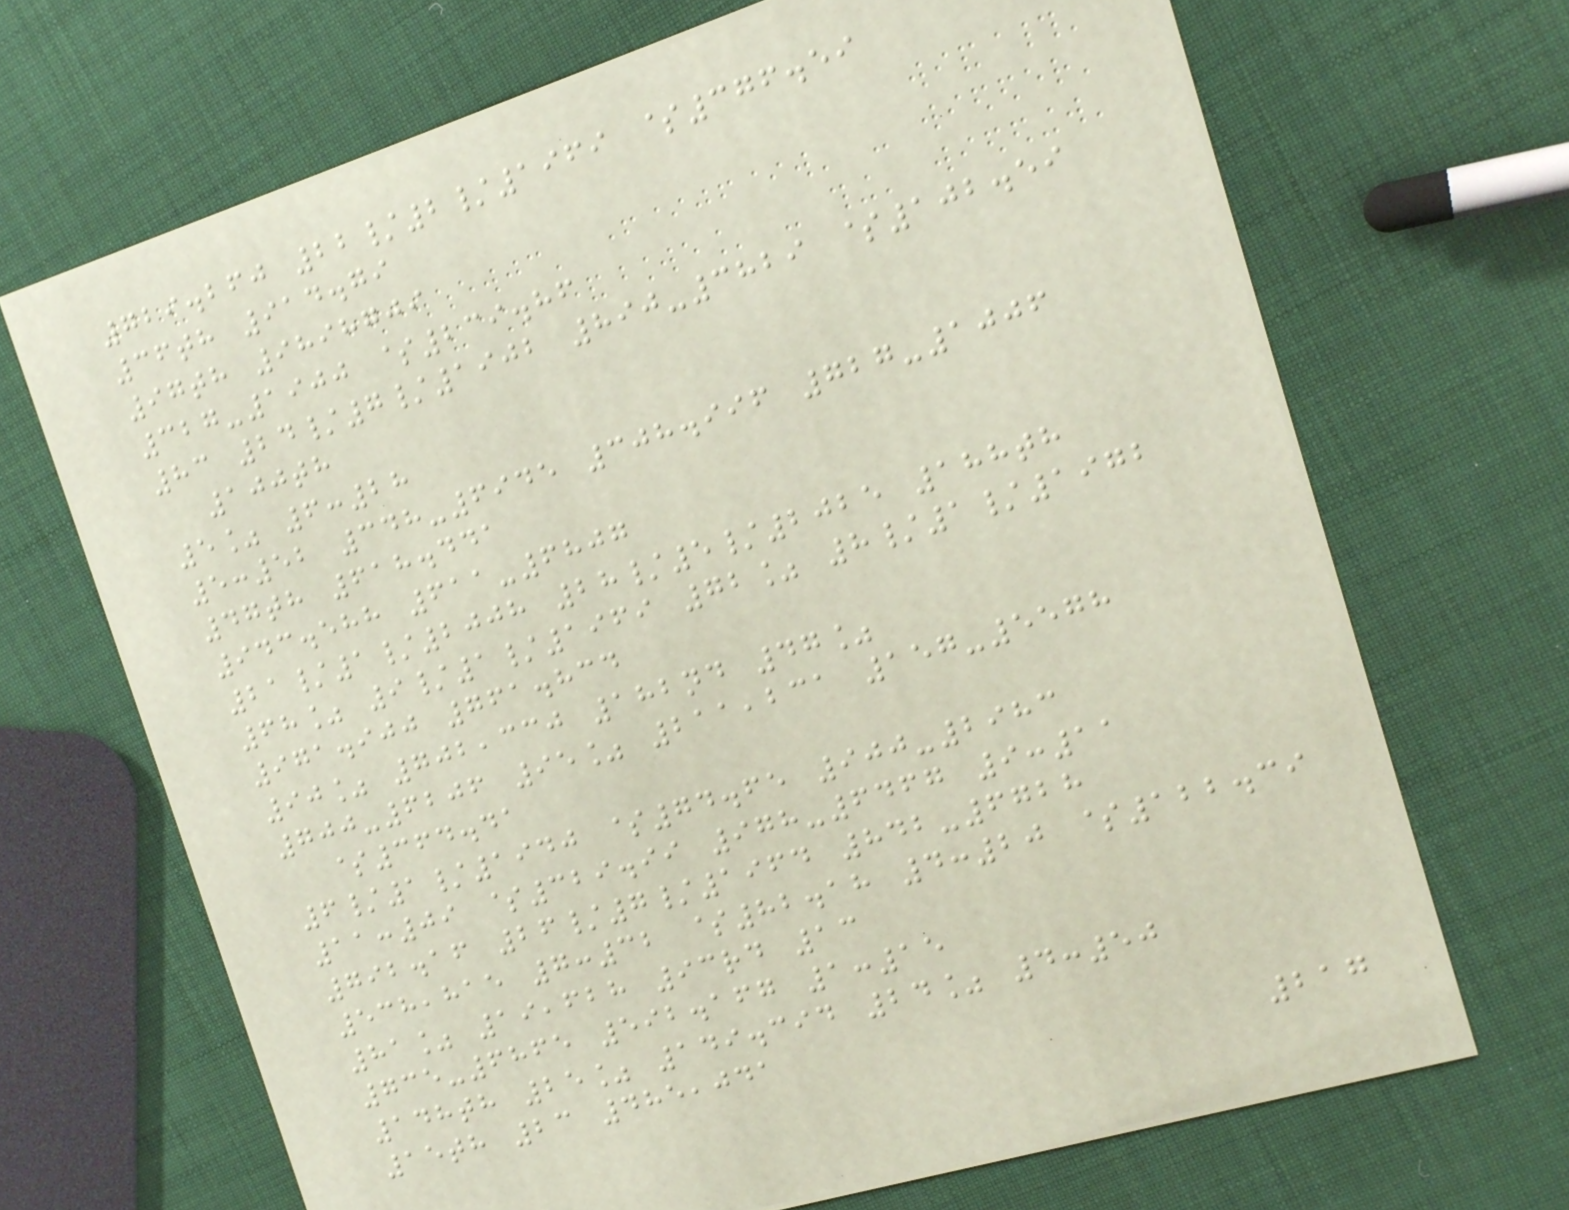729.260 22/2/1969 $376.59
36th 914.79
97th 9898709
327-1900 $239.86
83 24/7/1902 890-3829 $102.59
100th
5% 6:28
5:52 348-6945 308.996 727-1006
47th 618.441
943.588 611-6807
21/1/2008 28/5/2025 188th
68% 9/1/1969 72% 8/1/1972
971.900 761.834
90% 702,330 182nd 47%
700-6206 95% 211,231 157-5578
$364.41
6/1/1940 $74.65 900-2983
11:09 $329.99 978-6467 9:11
792.16 26/7/1964 842-6728
538,815 7:32 $82.18 4:20 $122.39
81% 19,628 93rd 13
735-6865 592.167 1:15
148th 25% 149.394 24% 4:50
15th 23 485,041
217
